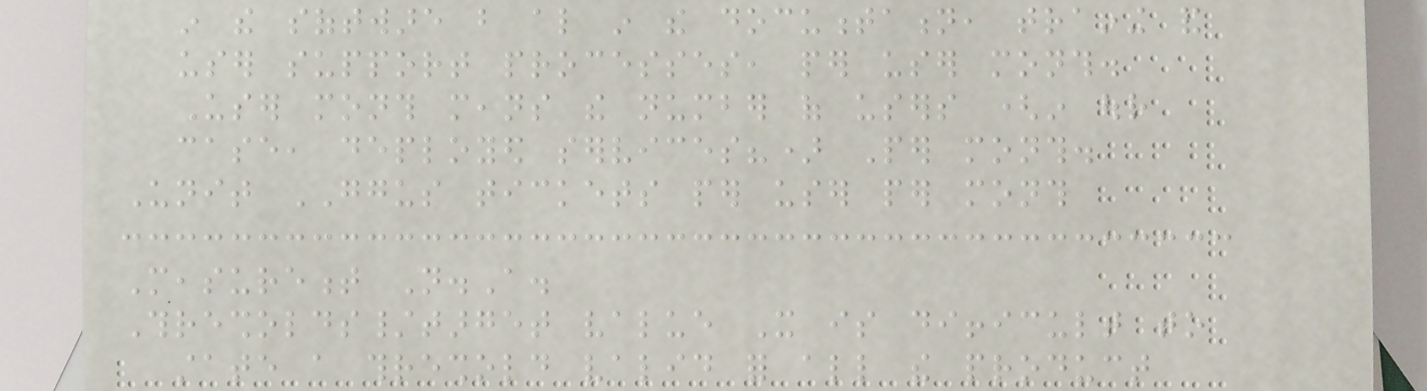in the software but also in the documentation, training and
user support processes, per user month.
User month means the number of users (in our
case, deployed services?) Per month.
Unit GGUS tickets per user per month
Measurement N.A.
Thresholds/target value It is difficult to
state a threshold valid for all the product
